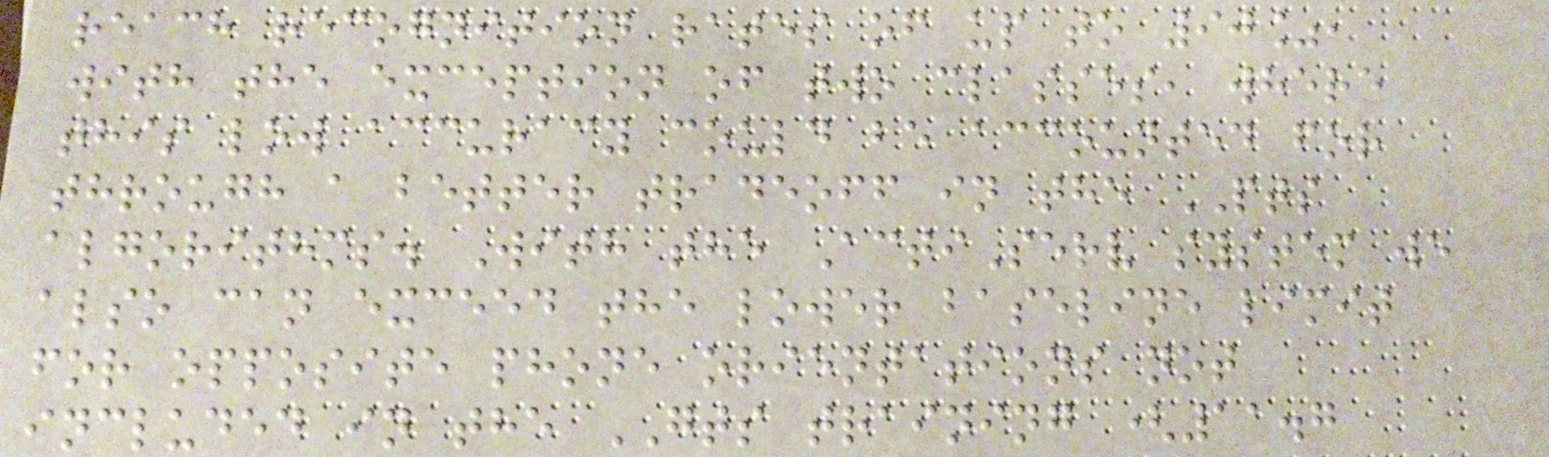reach recognition rates of up to 90%,
with the exception of two classes, where
this low accuracy could be accounted for
through a better tradeoff in the PTS
algorithms. With the ActiServ system we
also can exceed the lower baseline limit
for opposite phone orientations not
included in the GTS training (11.7
